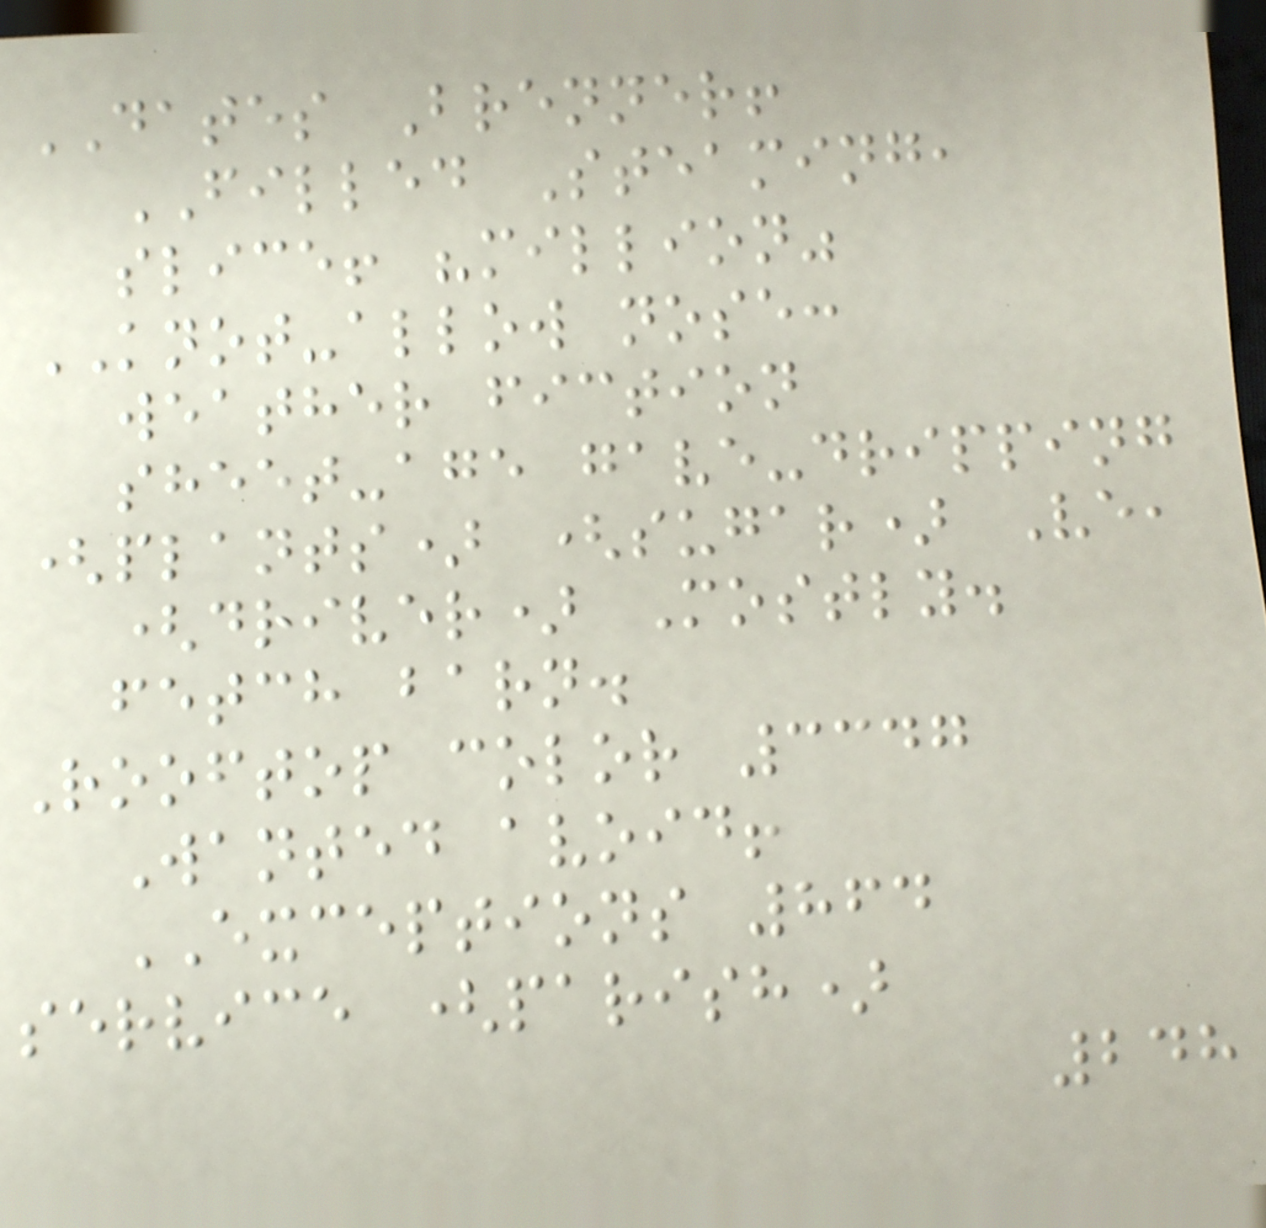DATES Brenner!
FILLED Steaming,
slice! "million"
KNOT-allow nose:
weather fiction
sheet-age gave-dripping
(plants) (sugar) Ve,
(driver) Mostly.
fetch barn.
Rooftop color 3347
Wanted avoid!
EXCEPTIONS 864
service (parish)
248
